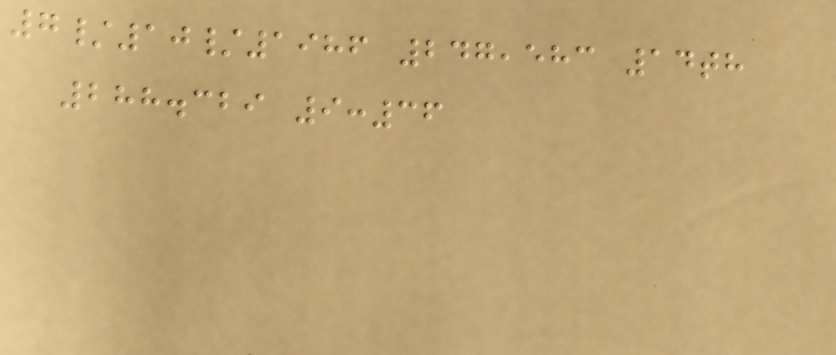7/10/1986 247,583 14th
288.329 9:36
